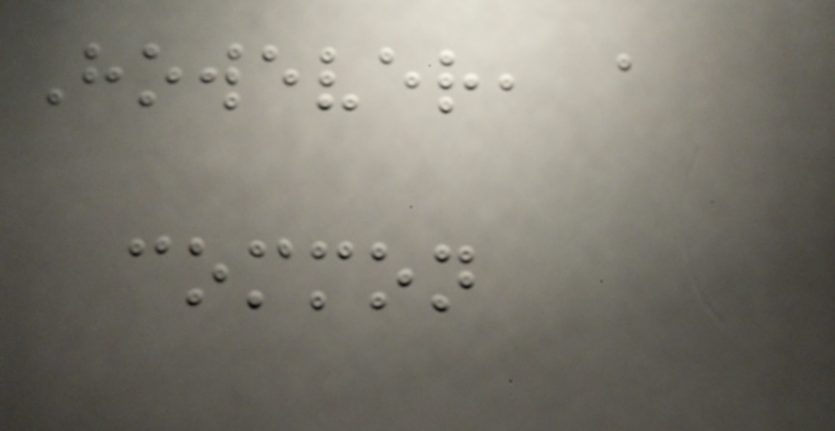However, a
common
